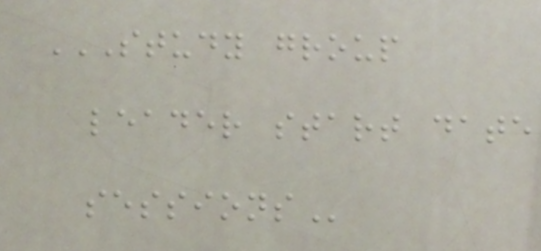STUDY GROUP
LEADER START DATE
SESSIONS
